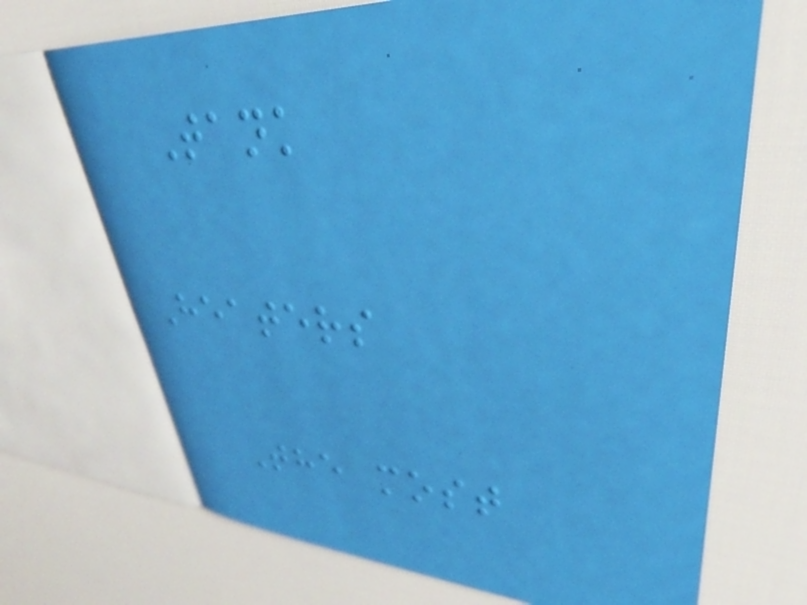Tank
Heaters
The most
